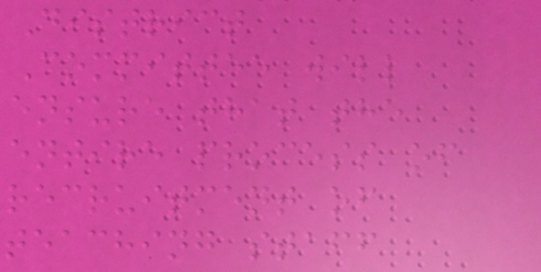District
Committee will
ensure that the
entire process of
recruitment of
teaching staff
